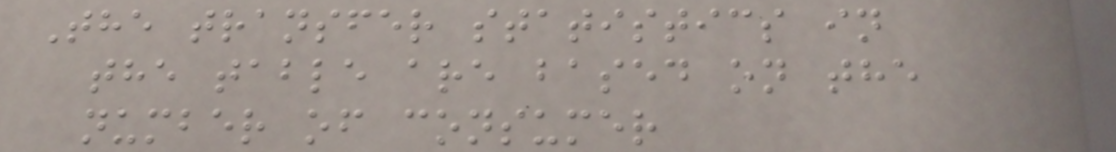The transfer statistics in
the table are based on the
number of consumer
